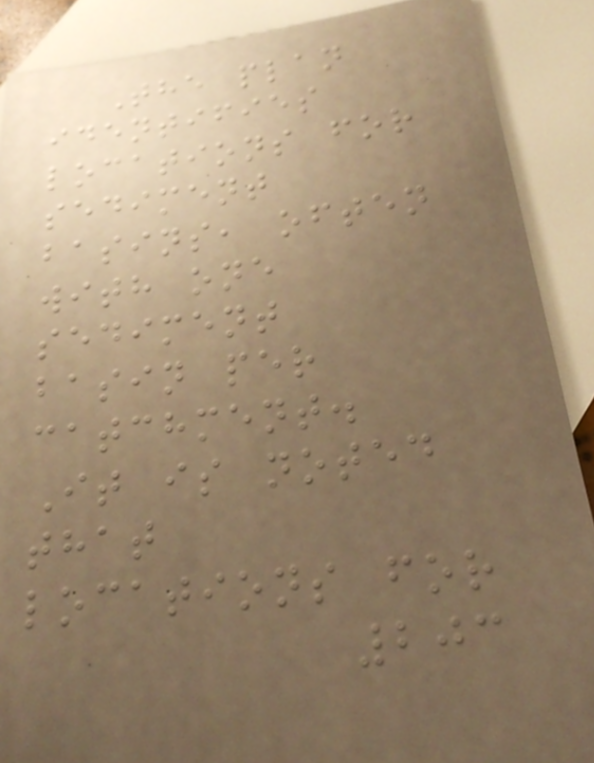The plan
identifies
locations for
sediment
basins, often
with one
sediment
basin per
catchment.
It is noted
that
locations for
203
